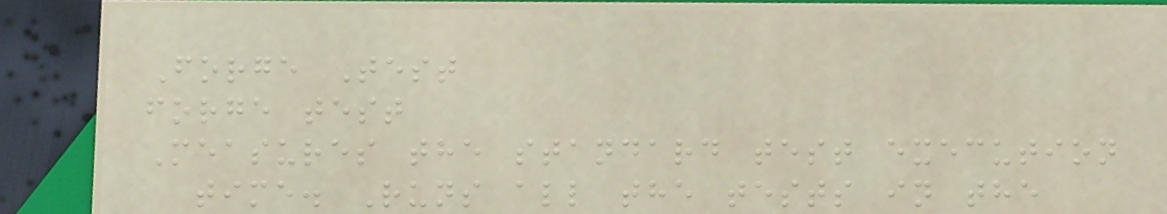Forge Test
forge test
Measures the standard test execution
time. Runs all the tests in the
